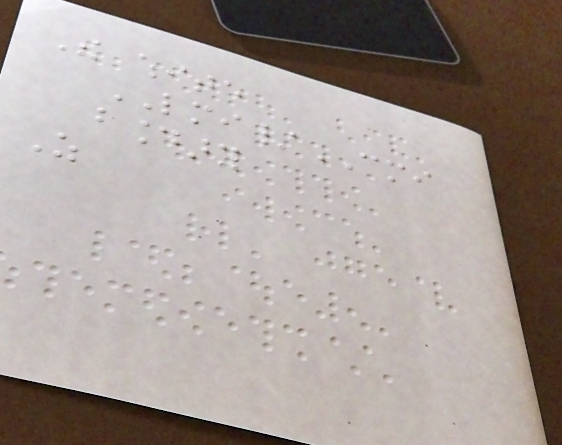The white
LMI/CMI
boundary
As
